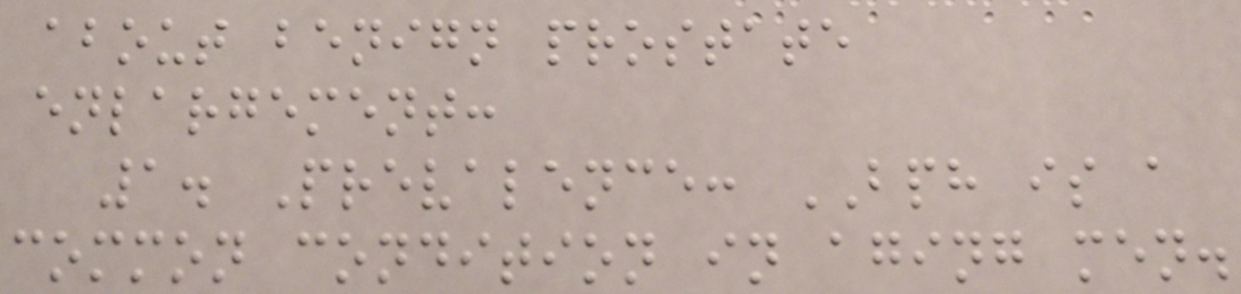about benign prostate
enlargement:
1. Prevalence: BPH is a
common condition in aging men.
